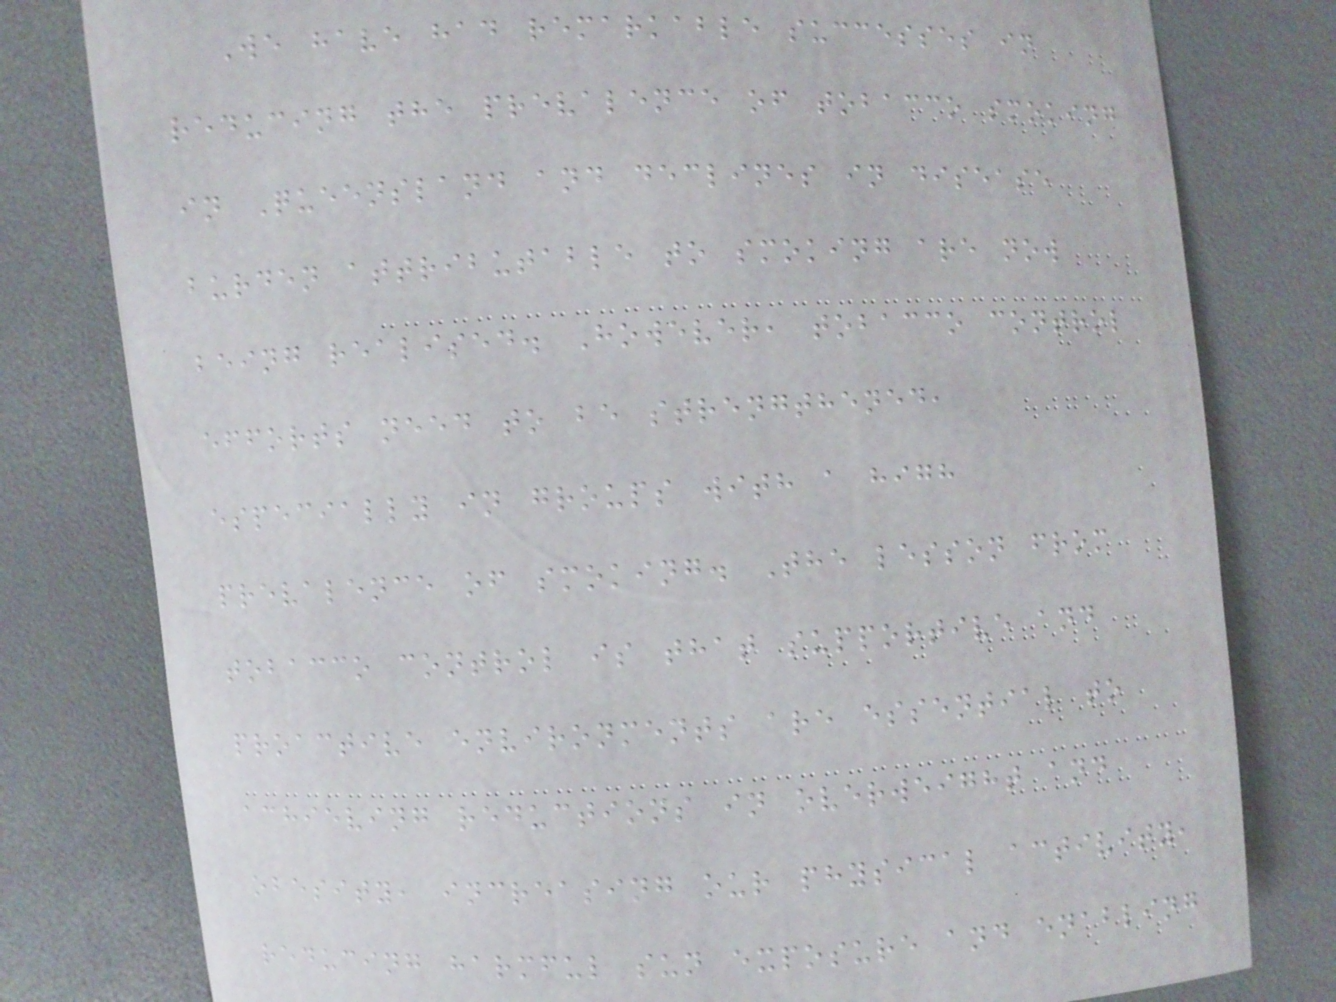We have had remarkable successes in
reducing the prevalence of tobacco smoking
in Queensland and declines in disease
burden attributable to smoking are now
being realised. However, tobacco control
efforts need to be strengthened,
especially in groups with a high
prevalence of smoking. The lesson from
tobacco control is that supportive and
proactive environments are essential to
achieving reductions in overweight and
obesity, increasing our physical activity,
reducing harmful sun exposure and enabling
